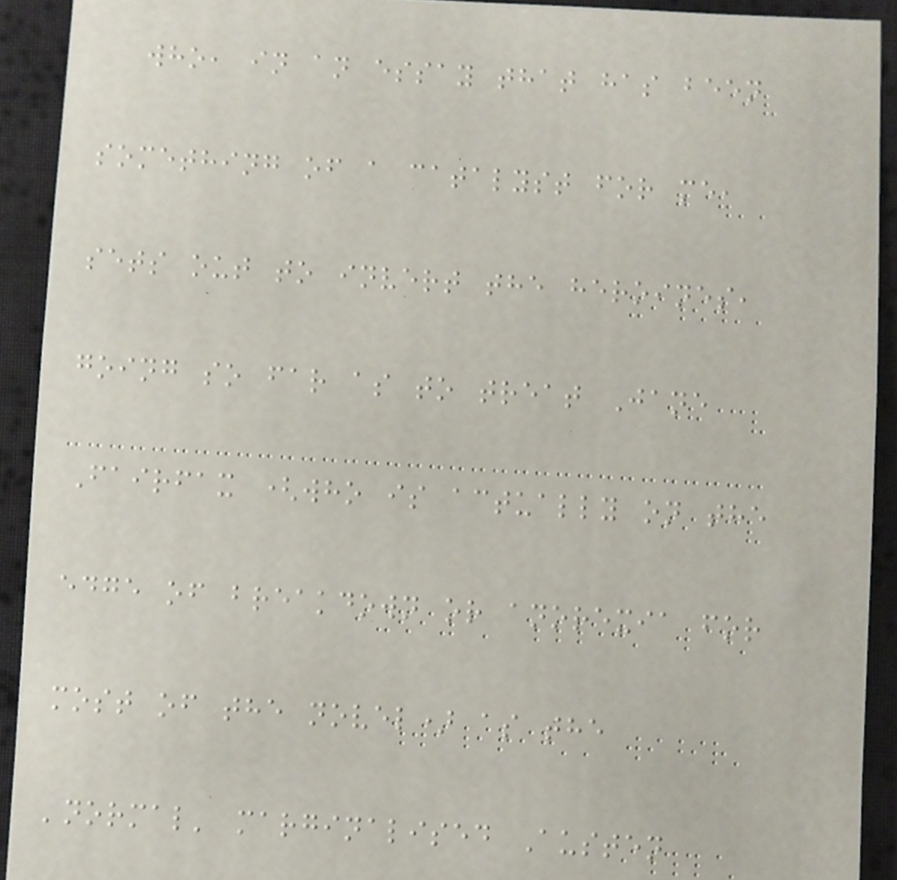who, in an essay that has been
something of a catalyst for me,
sets out to invert the heroines,
going so far as to treat Jane
Fairfax (who is actually on the
edge of breakdown or anorexia for
most of the novel) as the
'normal' marginalised Austen
